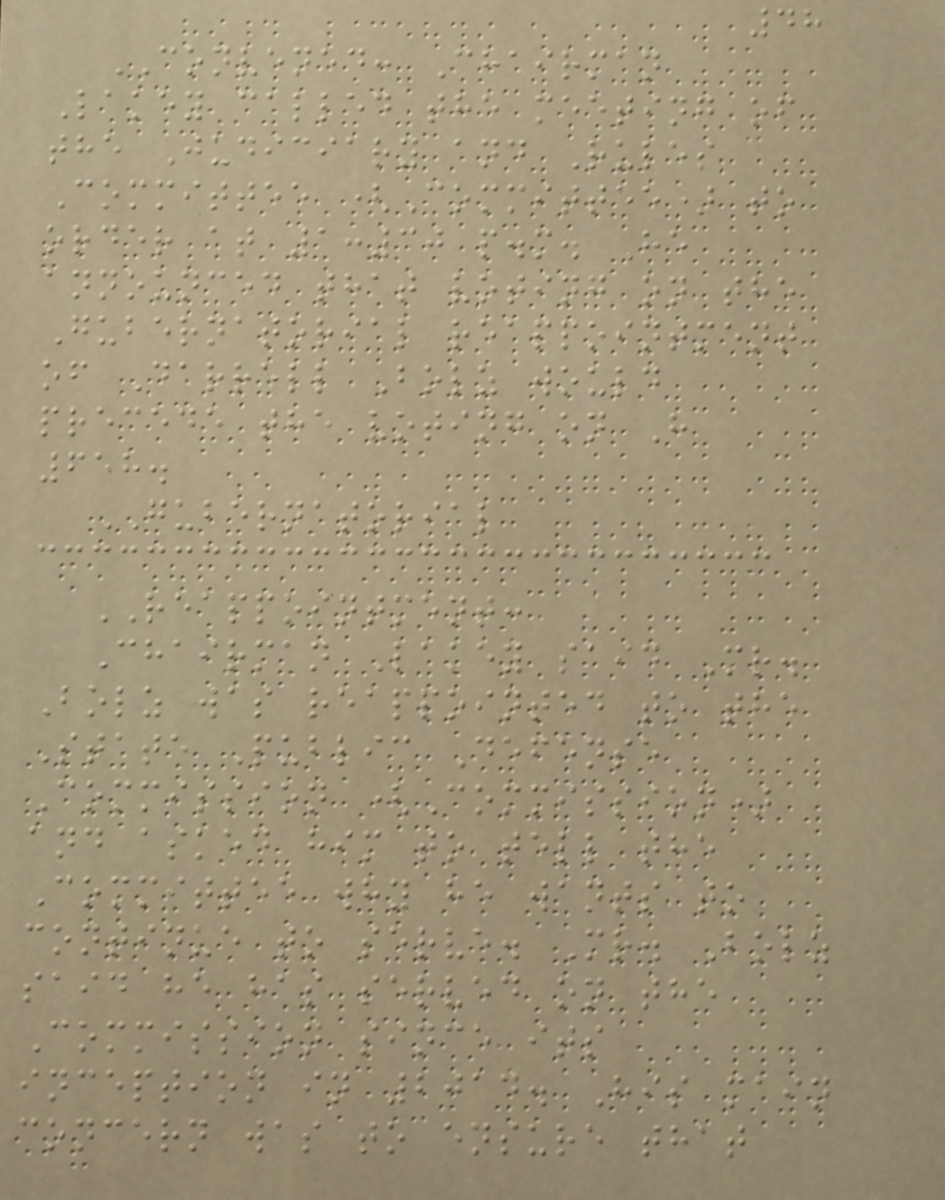48
CONVENED: Chairman
Lakey called the meeting of
the Judiciary and Rules
Committee (Committee) to
order at 1:30 p.m. He
announced that voting on the
Gubernatorial reappointment
of Darrell Bolz would
precede the voting on H
658.
GUBERNATORIAL
REAPPOINTMENT:
Chairman Lakey said Mr.
Bolz was reappointed to the
State Public Defense
Commission (Commission)
and asked him to tell the
Committee why he wants to
continue to serve. Mr. Bolz
said he has served on the
Commission since its
inception in 2014. His main
concern was to ensure that
